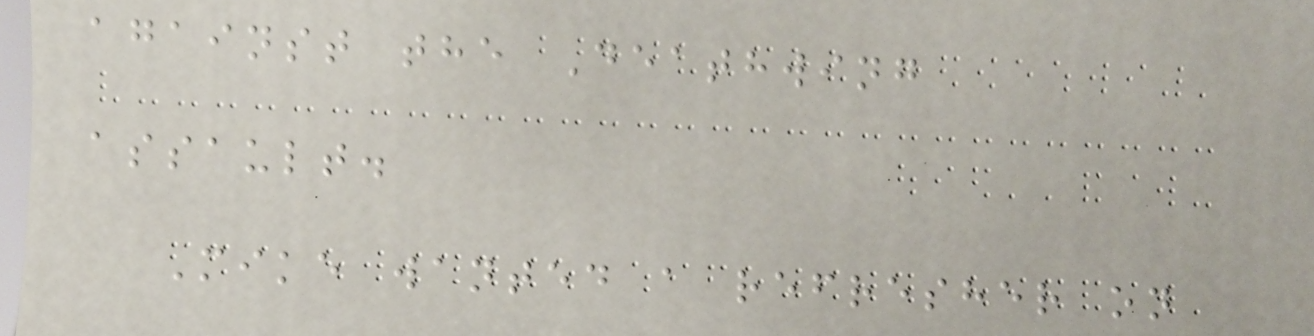against the Deathwing
assault.
Mike wanted a refresher on
